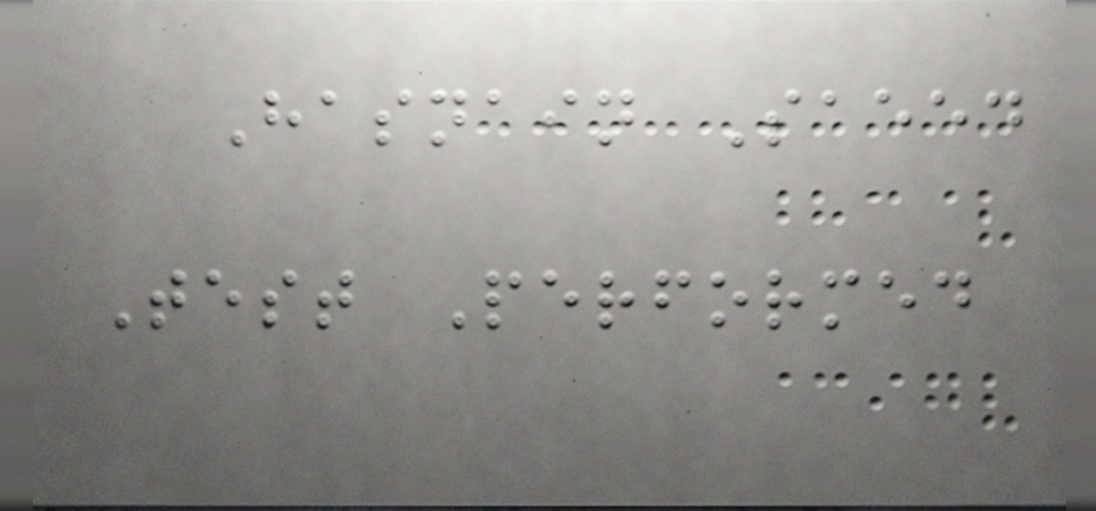Hasnain Saeed
Test Performed
